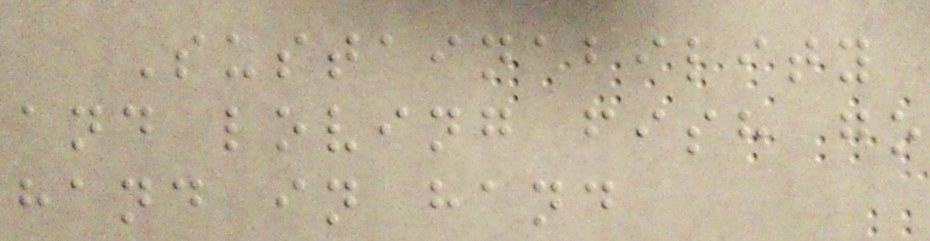Sustainability
and loving fish go
hand in hand
